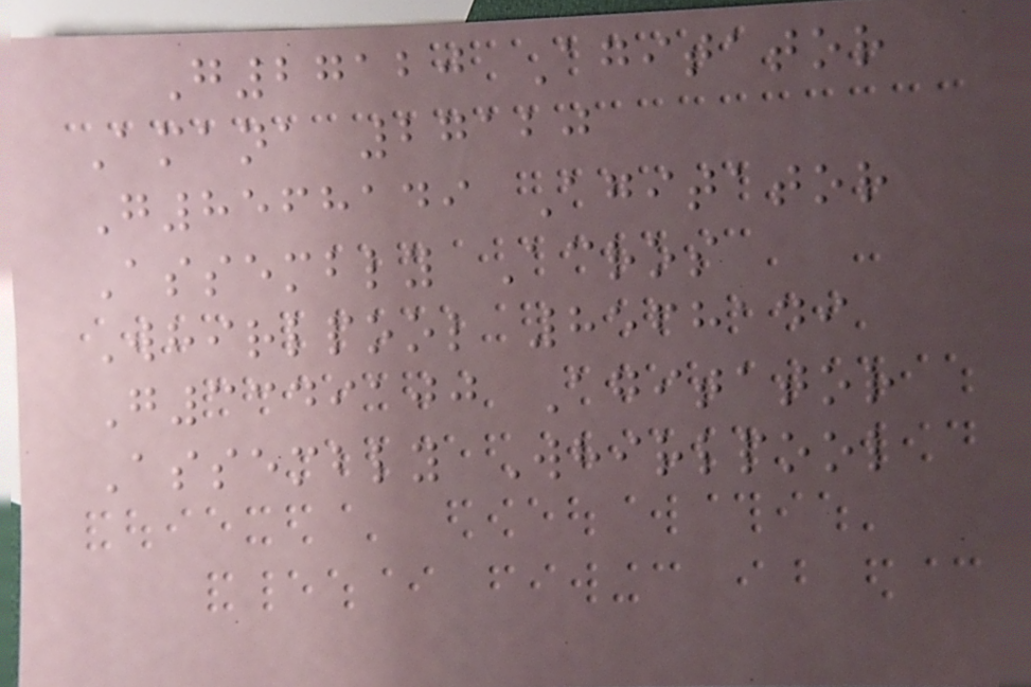G27120 Agitator
Amana 27120
G8568149 Agitator
Assembly Acros
Whirlpool 8568149
G3349100 Agitator
Assembly Whirlpool
